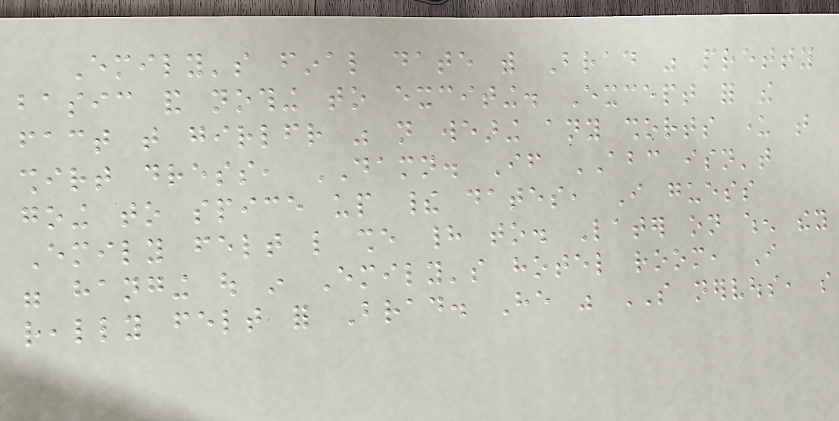Emily's final date with Brad was pretty
basic and nothing to exciting. Except for the
fact that girlfriend was not wearing any shorts under that
shirt dress, DAMN. If ABC isn't
going to spice up their dates, I guess
Emily felt like she had to. Later on when they
were hanging out in Emily's hotel room, I
really felt for Brad. He was SO nervous, so
